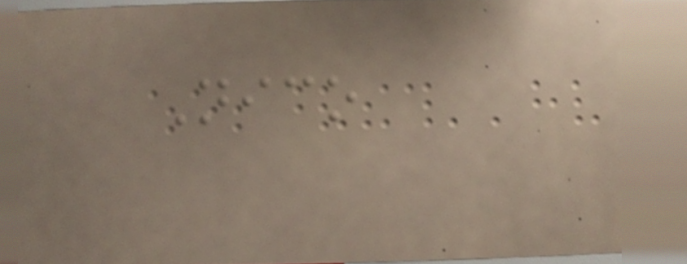Nico
